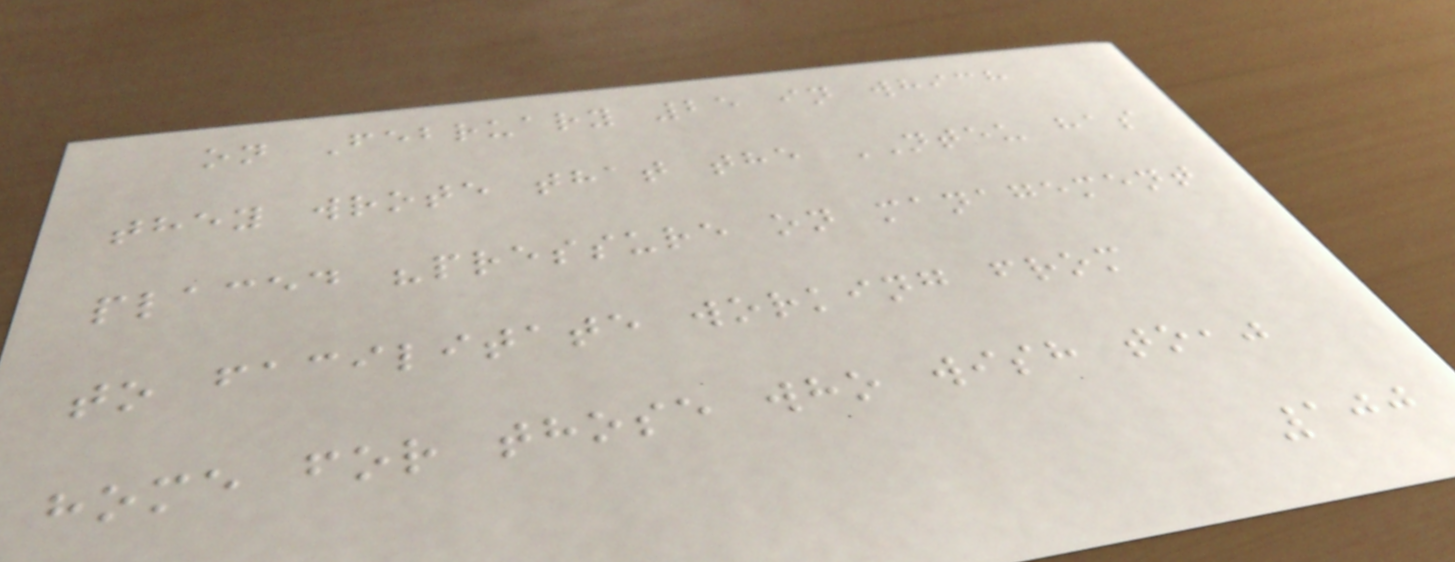on February 25 in which
they wrote that the NTEU has
placed "pressure on management
to facilitate working from
home for those who wish to,"
100
